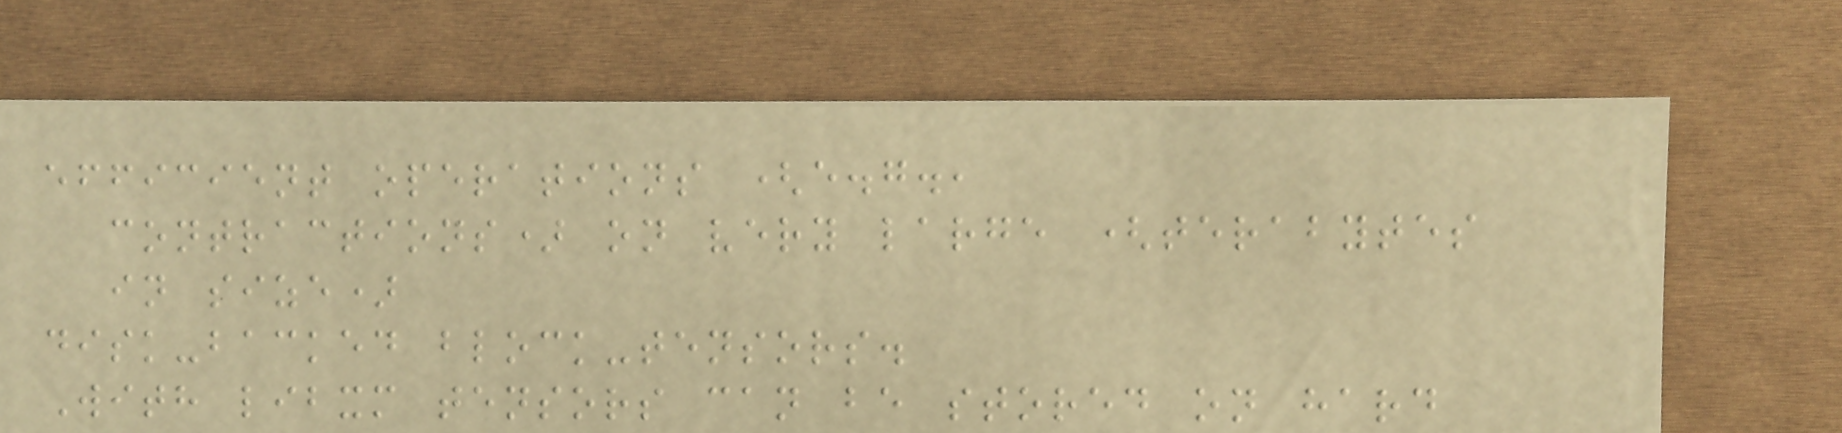efficient operations (e.g.,
contractions) on very large (terabytes
in size)
disk-backed block-tensors.
With libxm tensors can be stored on hard
